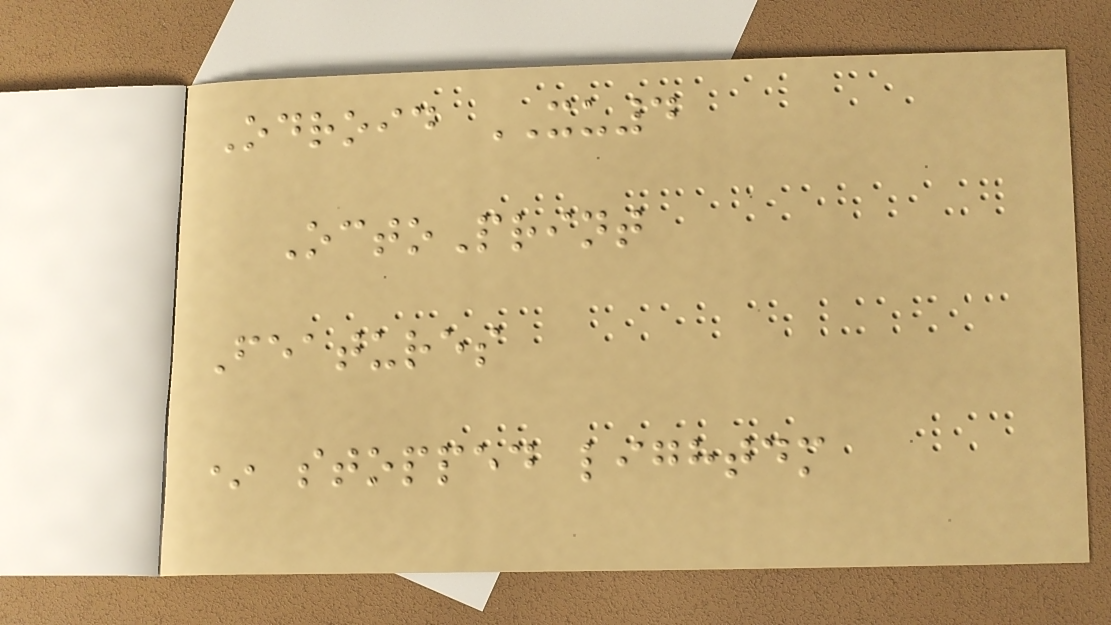Odroid XU4
OctoPrint
Features
* stopped lightdm
